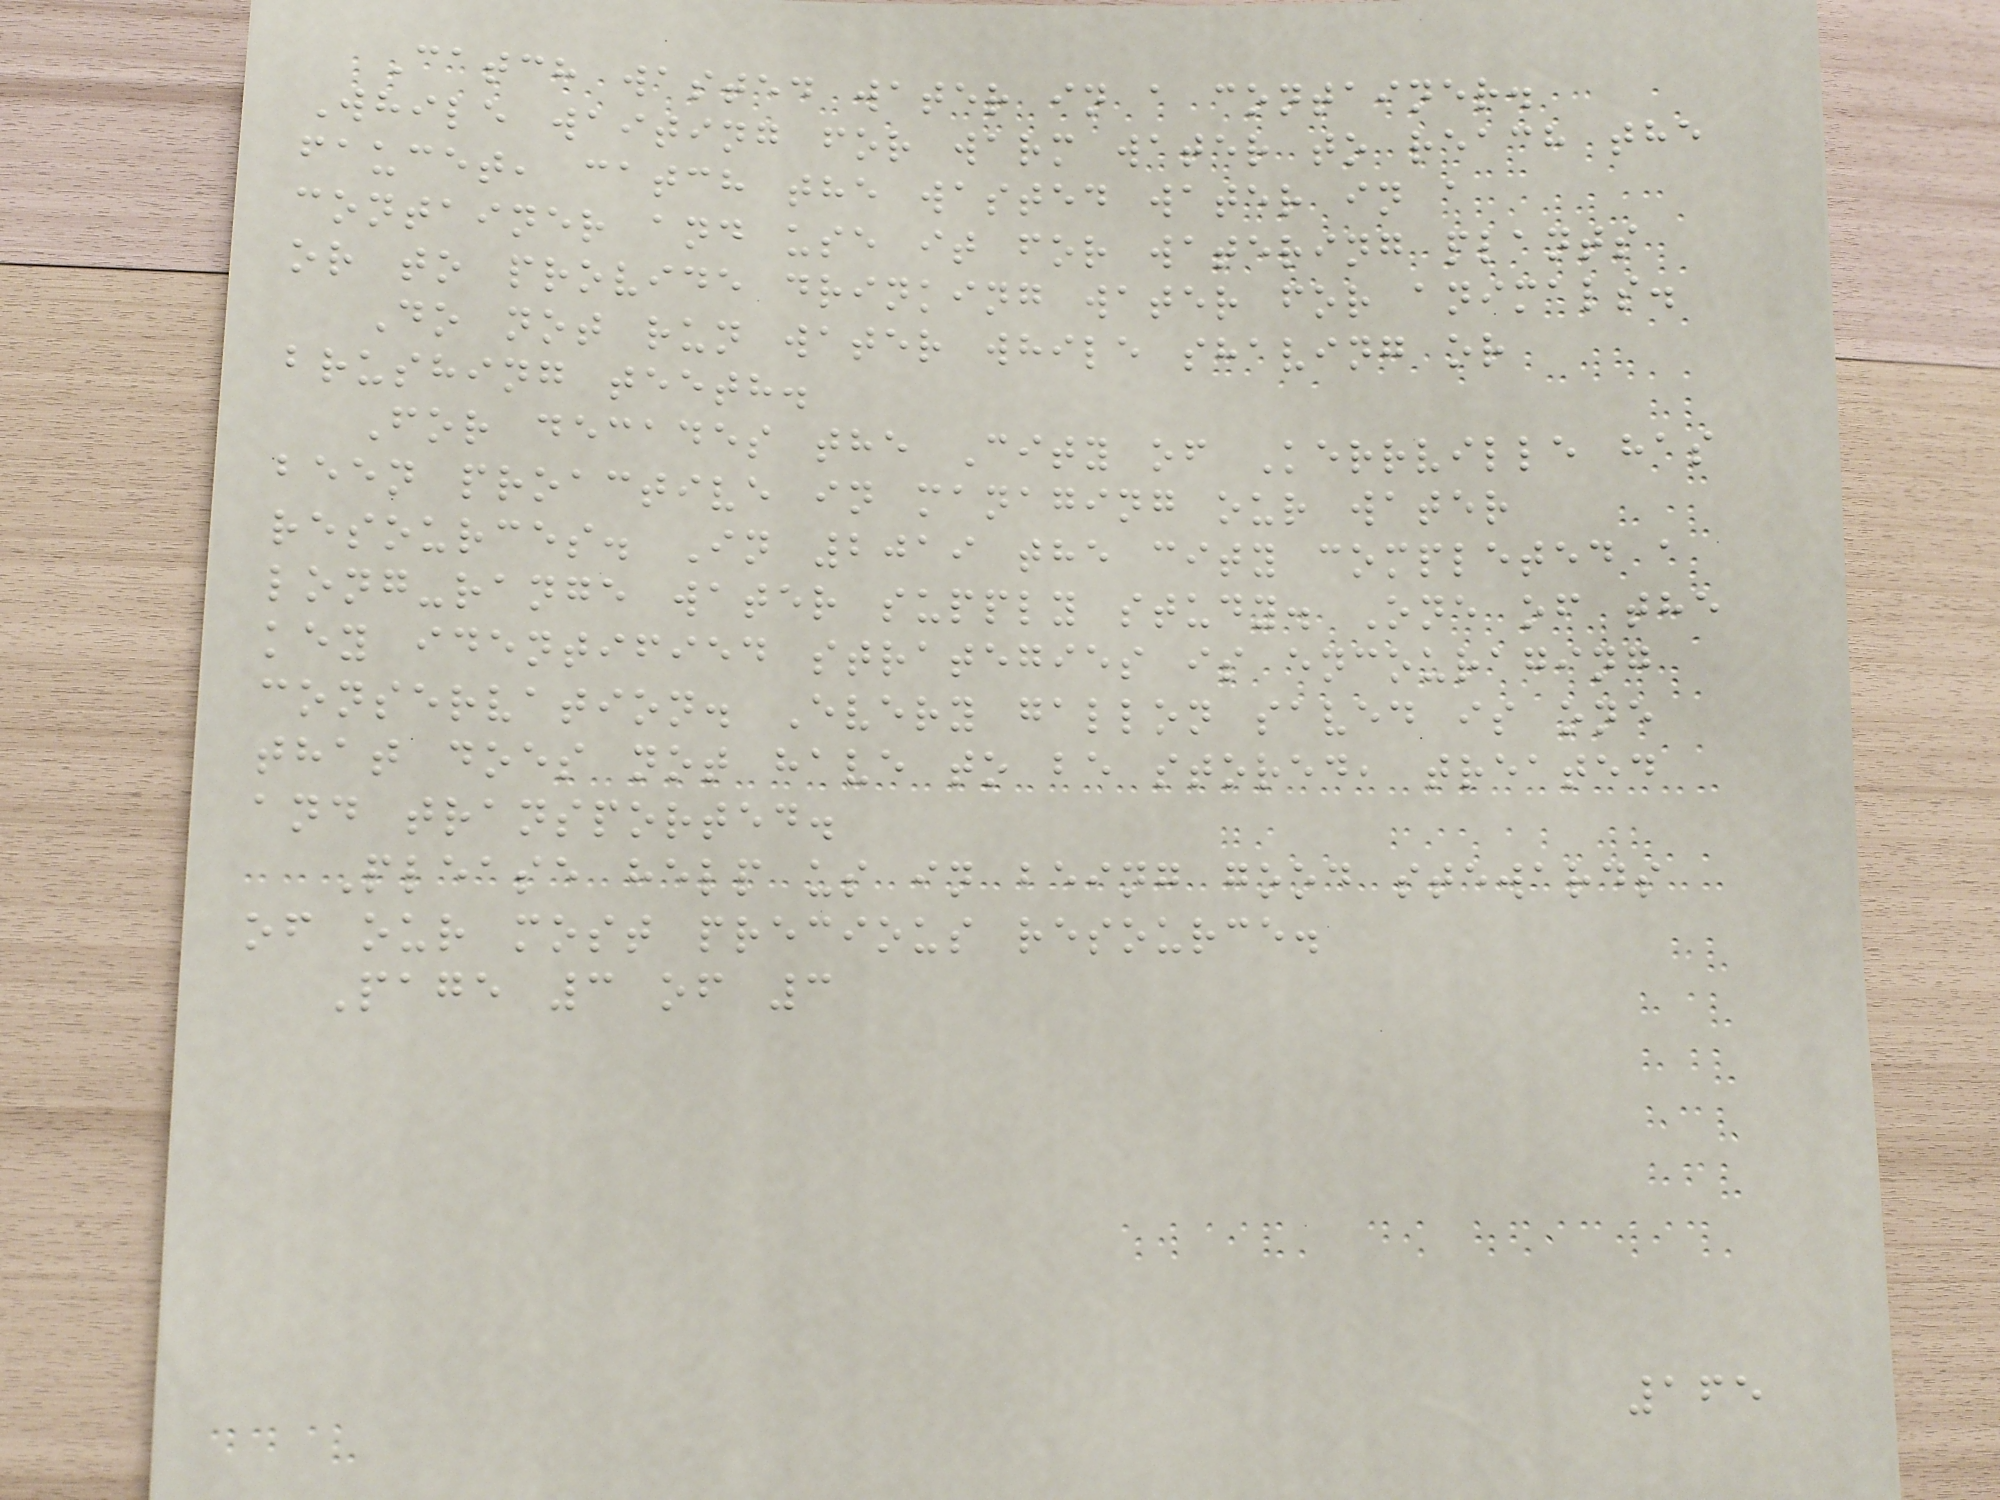Catch wasted water in a container.
While waiting for warm water to reach the
faucet, catch the wasted water in a
container and use it for watering plants
or to provide drinking water for animals.
Do not run water while shaving or
brushing teeth.
For decades the City of Kerrville has
been proactive in managing our water
resources. In 2019 the city completed a
long-range water supply study. One of the
key identified strategies is encouraging
conservation. Every gallon saved is one
that does not have to be stored, treated
and transported.
Please help us in being good stewards
of our most precious resource.
Page 3 of 3
165
